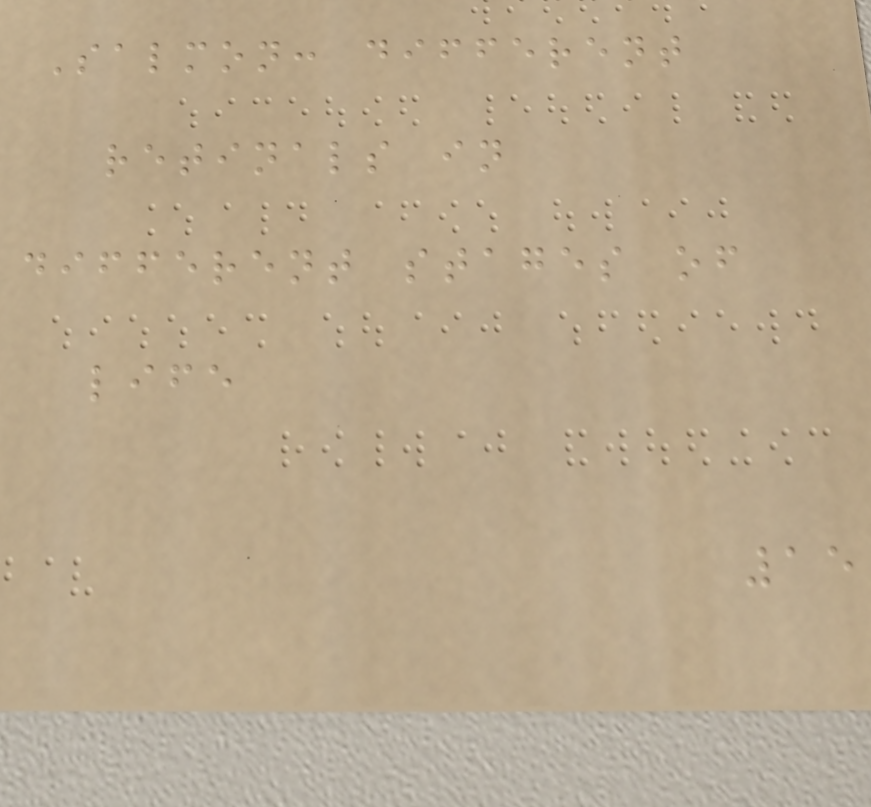Salmon: different
retinals in
different stages of
life
15
